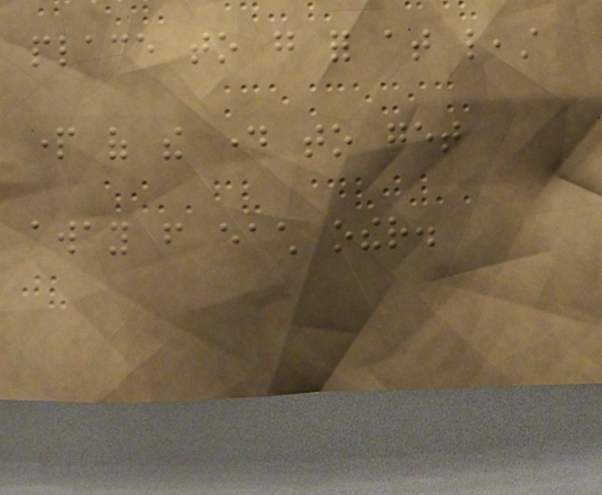place to go for at least
part of the day to get
away from each other.
